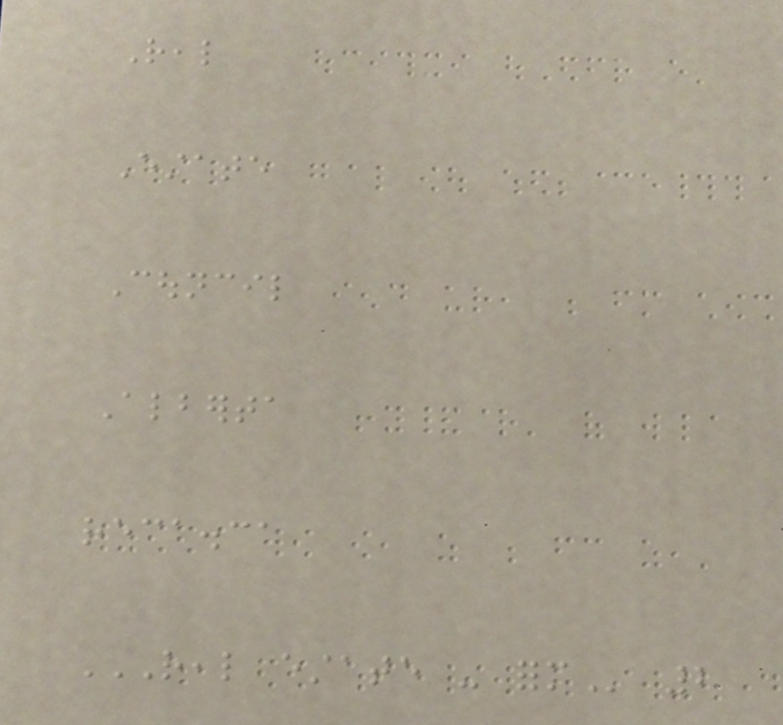Real
Estate
Council
Alberta
reca.ca
REAL ESTATE - FORM 2
